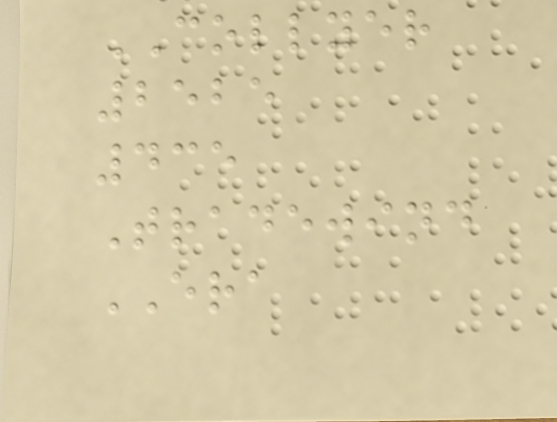COLLYER
2525
435
Tradewind
ERA
